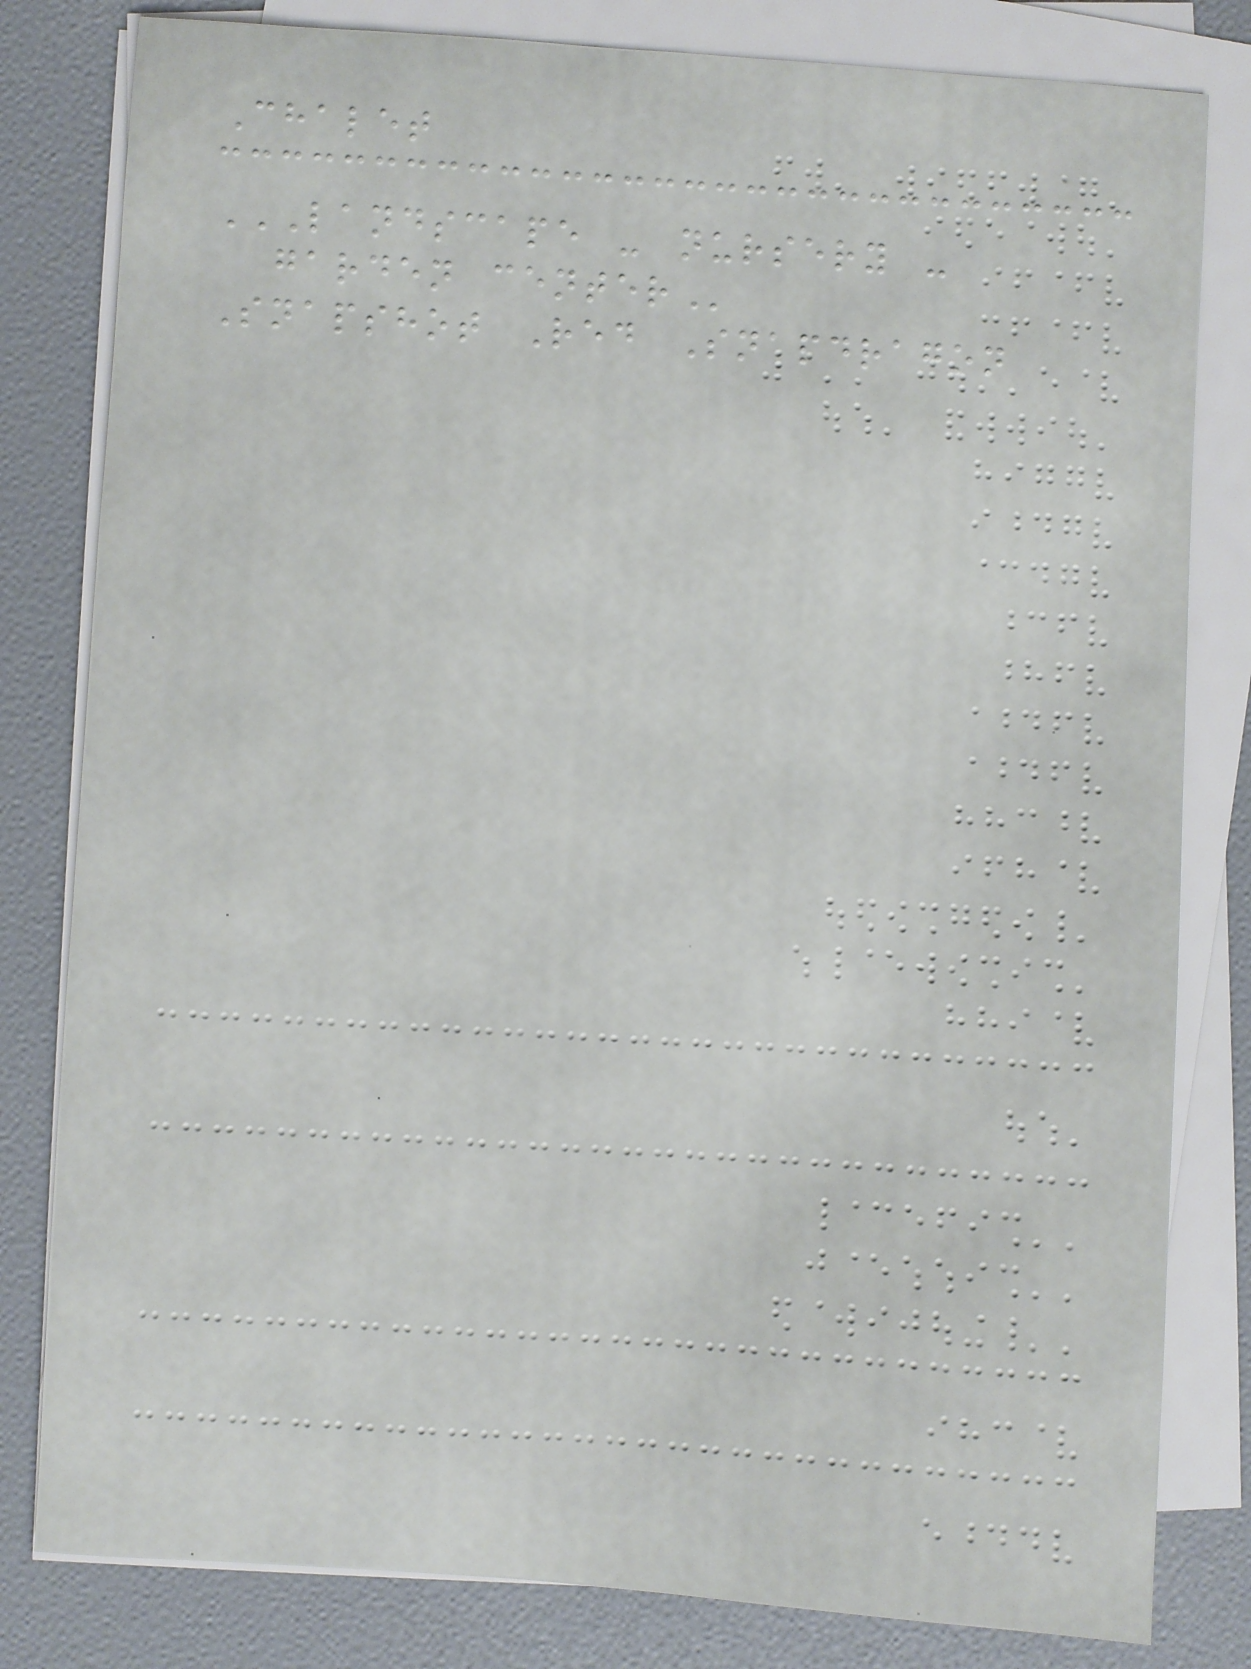Chalet
LANDSCAPE - NURSERY -
GARDEN CENTER
Snapshot Red Snapdragon
